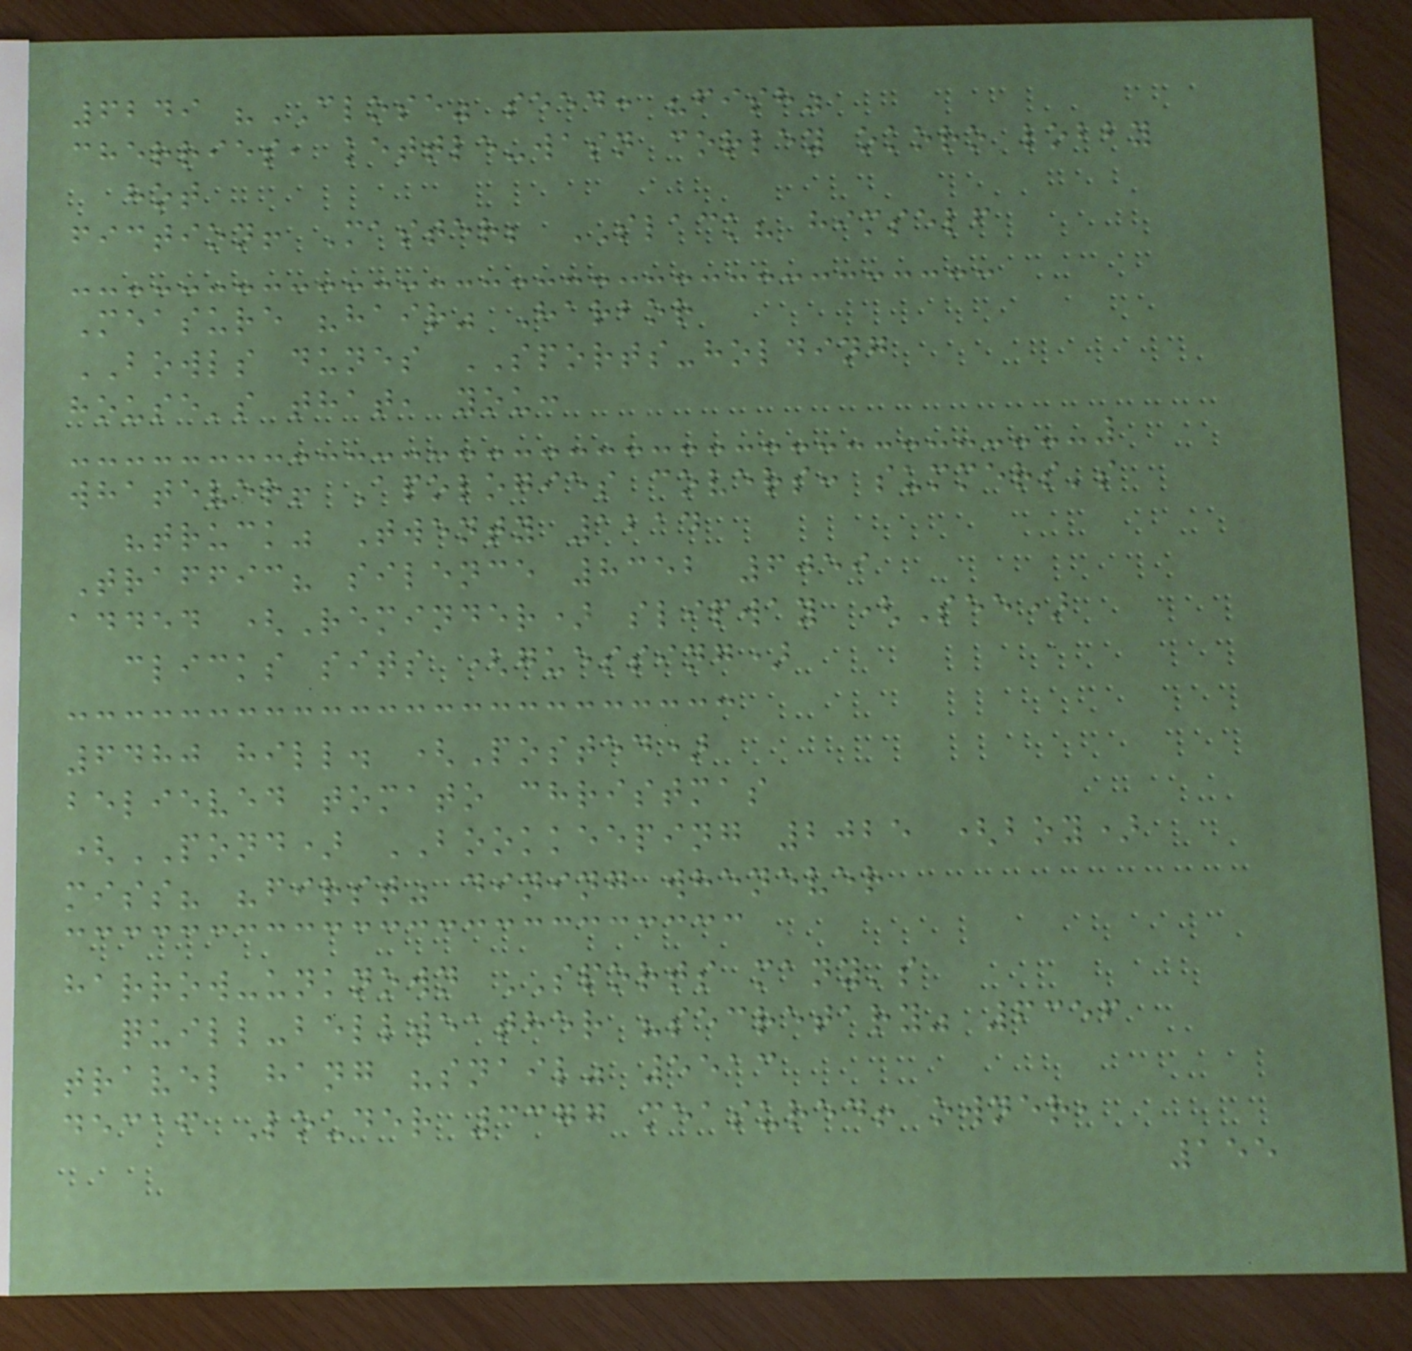6249 "CLOSE" seed: "fish"
cherries, kettle-wasn corley okoro lobby
hot
fiction! Master; SLACK? himself
Measure "hair" Harbor
BOWLS dunes SPORTS-holding
house's that, you:
whatever! Apologies covers: summers's
"truck" Twenty 1214
Traffic? silence 8352 6059
added (Reminder) slipway (See)
clicks sits (guessing)
6480 hill. (Posted)
believed tomato christmas
(POND) BOOKKEEPING 2025 (boy)
miss? "first" dining whenever
harrow-unknown SPORTS many's
quill-bellweather "secretary" 6356
travel hang "snail" 5513
decaf Louder 3377 measured! owner,
155
